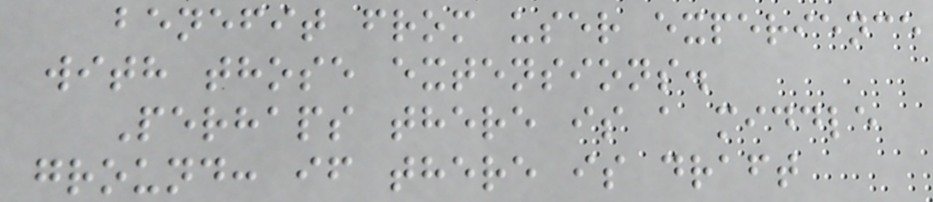benefit from user experience
with those extensions.
Perhaps there is a middle
ground: if there is draft
